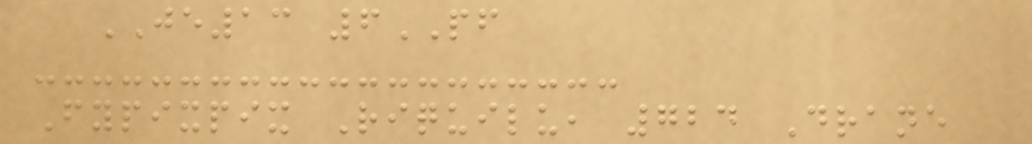JE13 6PF
Fypixpix Riquilu, 724 Drane
